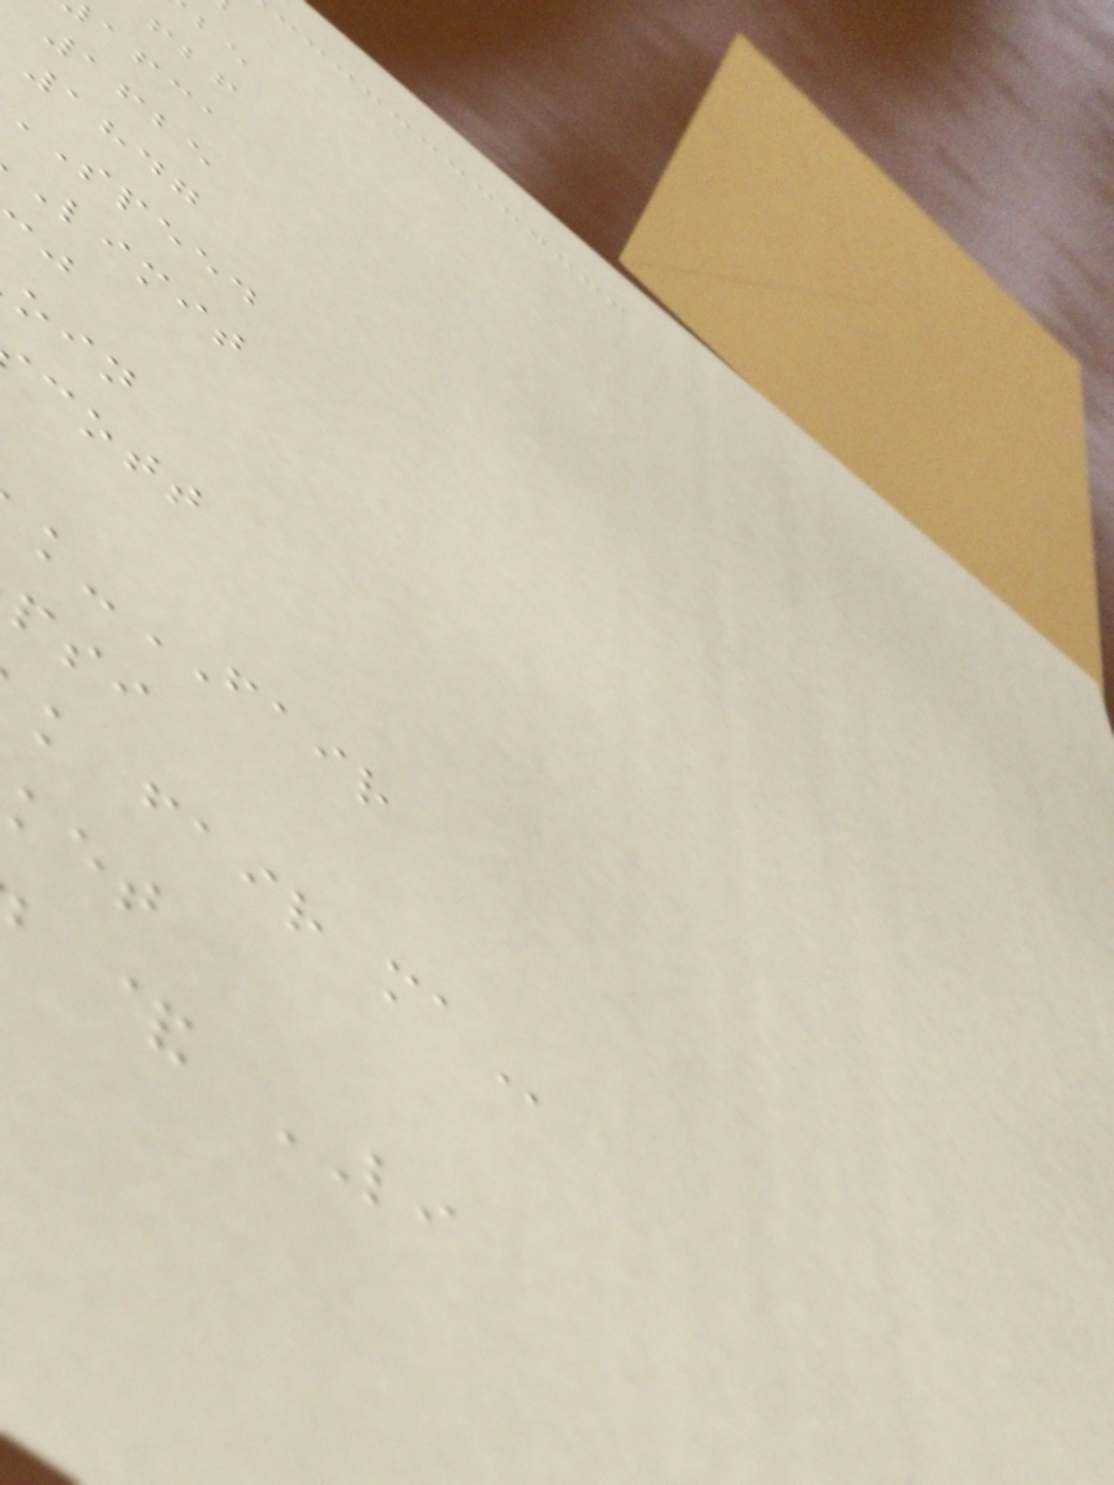afca
1625
1847
speed
limit
cott
-FAIR
k fair
& LI
